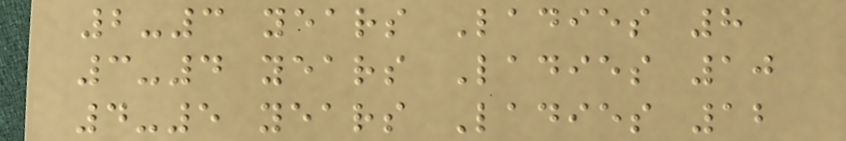2-3 years Ladies 8
3-4 years Ladies 10
4-5 years Ladies 12
